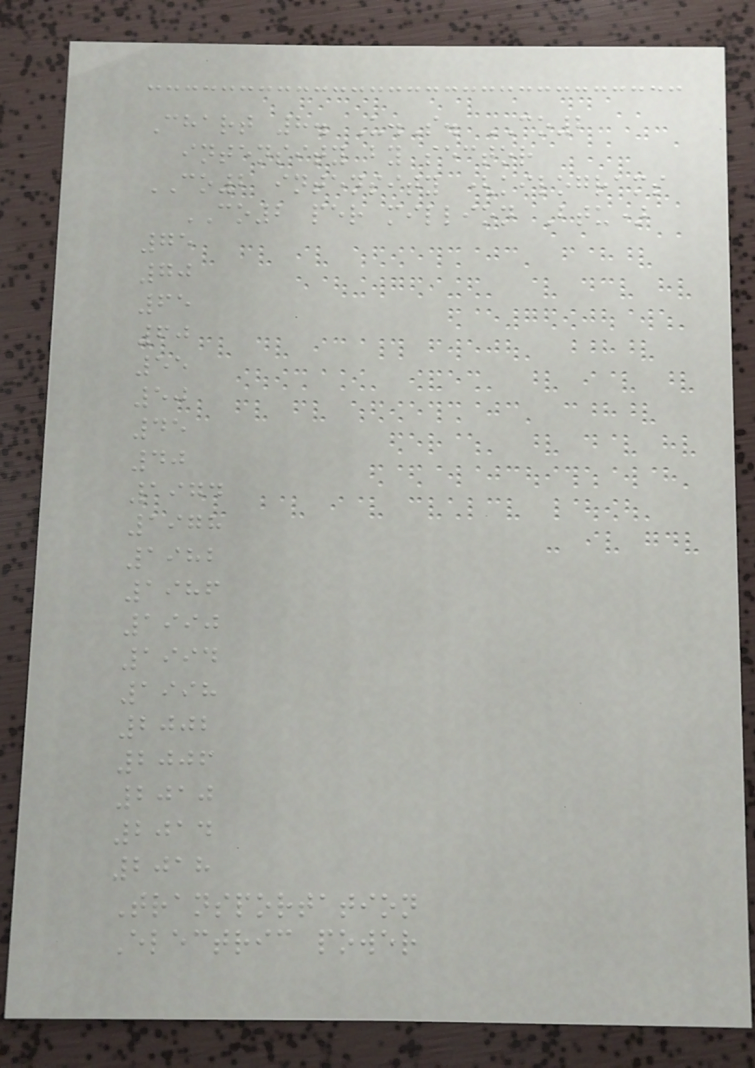Chart 8. U.S. CO2
intensity by sector
CO2 intensity (kilograms
CO2 per million Btu)
75
70
65
60
55
50
45
40
1974
1978
1982
1986
1990
1994
1998
2002
2006
2010
2014
2018
Transportation
Electric power
